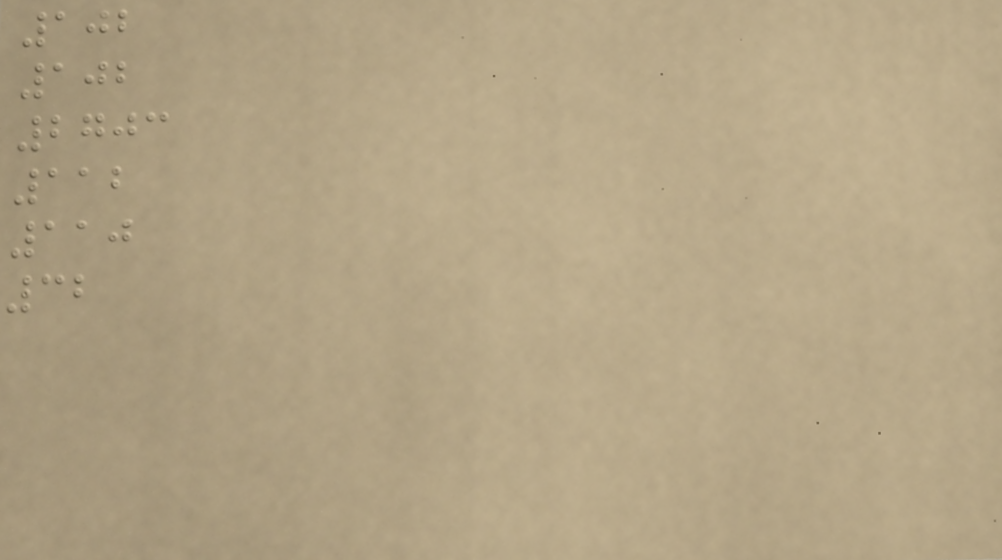102
102
2703
112
110
32
